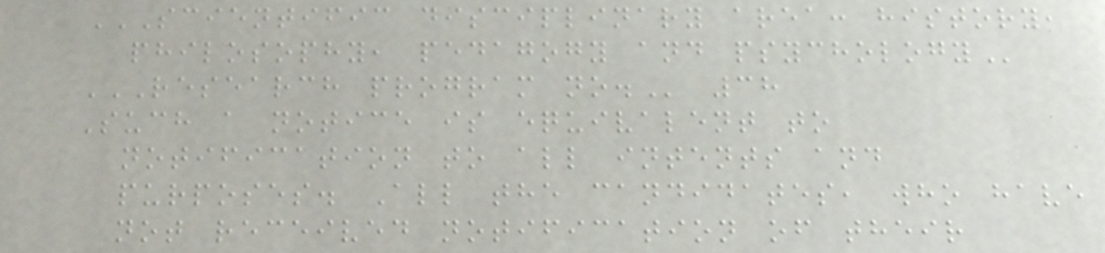SCIENTIFIC DISCIPLINARY AREA: HISTORY,
PHILOSOPHY, PEDAGOGY AND PSYCHOLOGY
RESEARCH PROGRAM NO. 38
Such a notice is equivalent to
notification to all intents and
purposes. All the candidates, who have
not received notification of their
